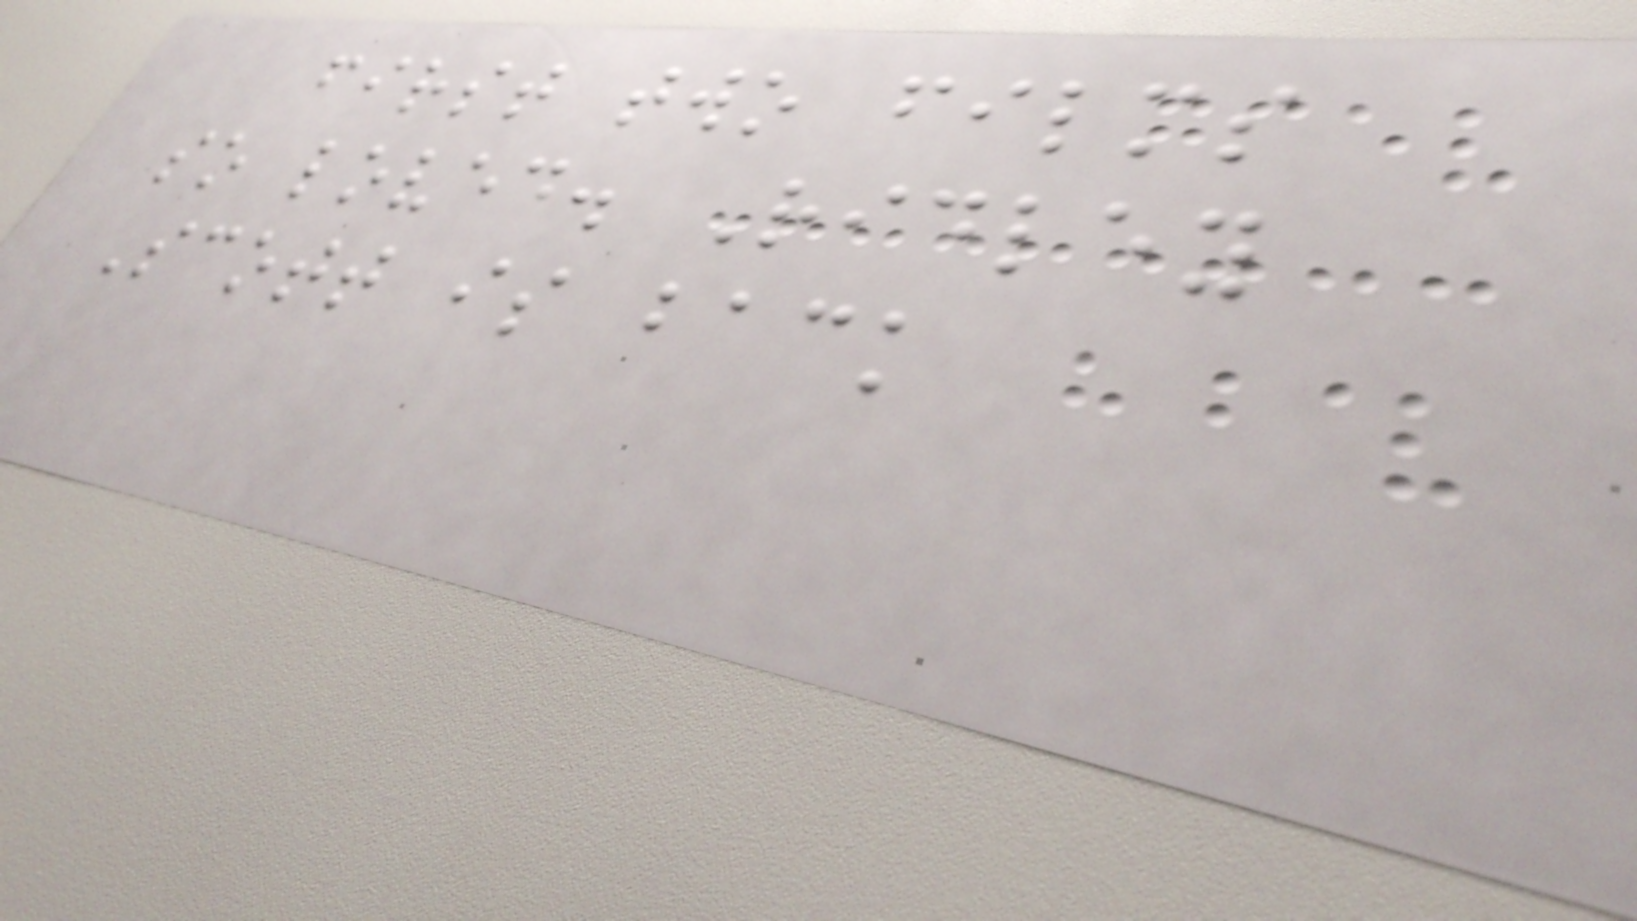first two films
so loved. Ridley
Scott is back
